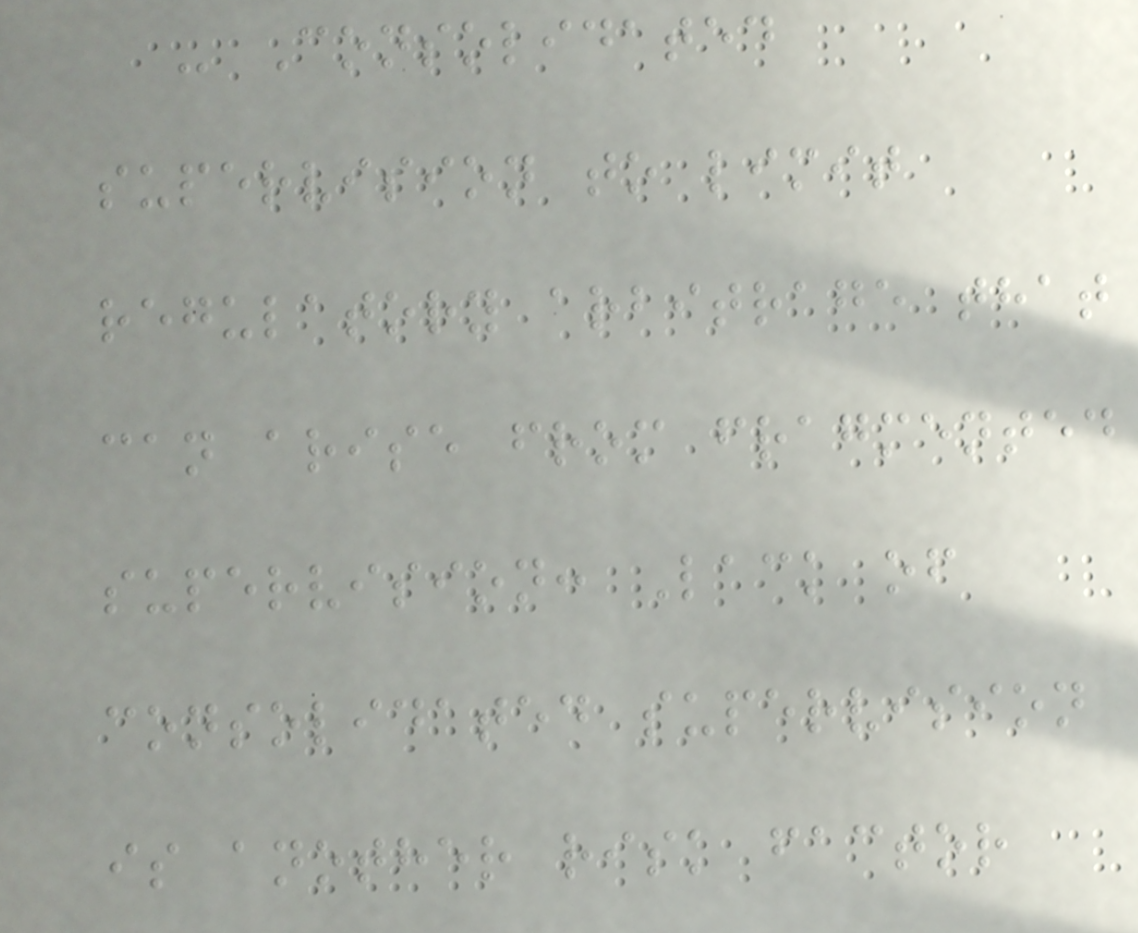- Consolidated
supervision to limit
regulatory arbitrage that
can arise from fragmented
supervision: Lack of
consolidated supervision
is another risk factor
